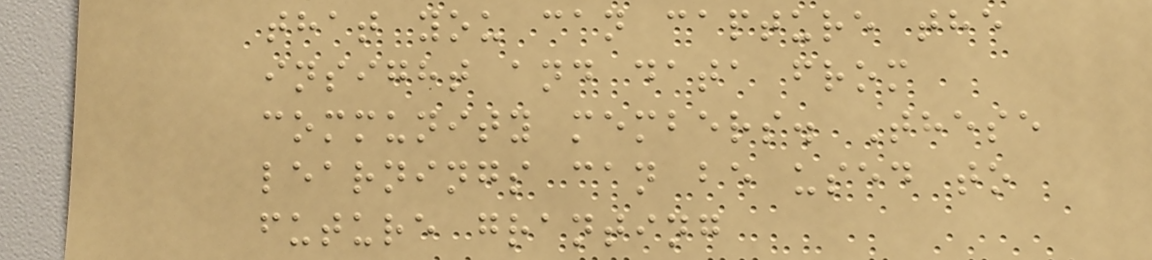that you can capture the
insight and data from
community members. These
learnings can be used to
future granting
